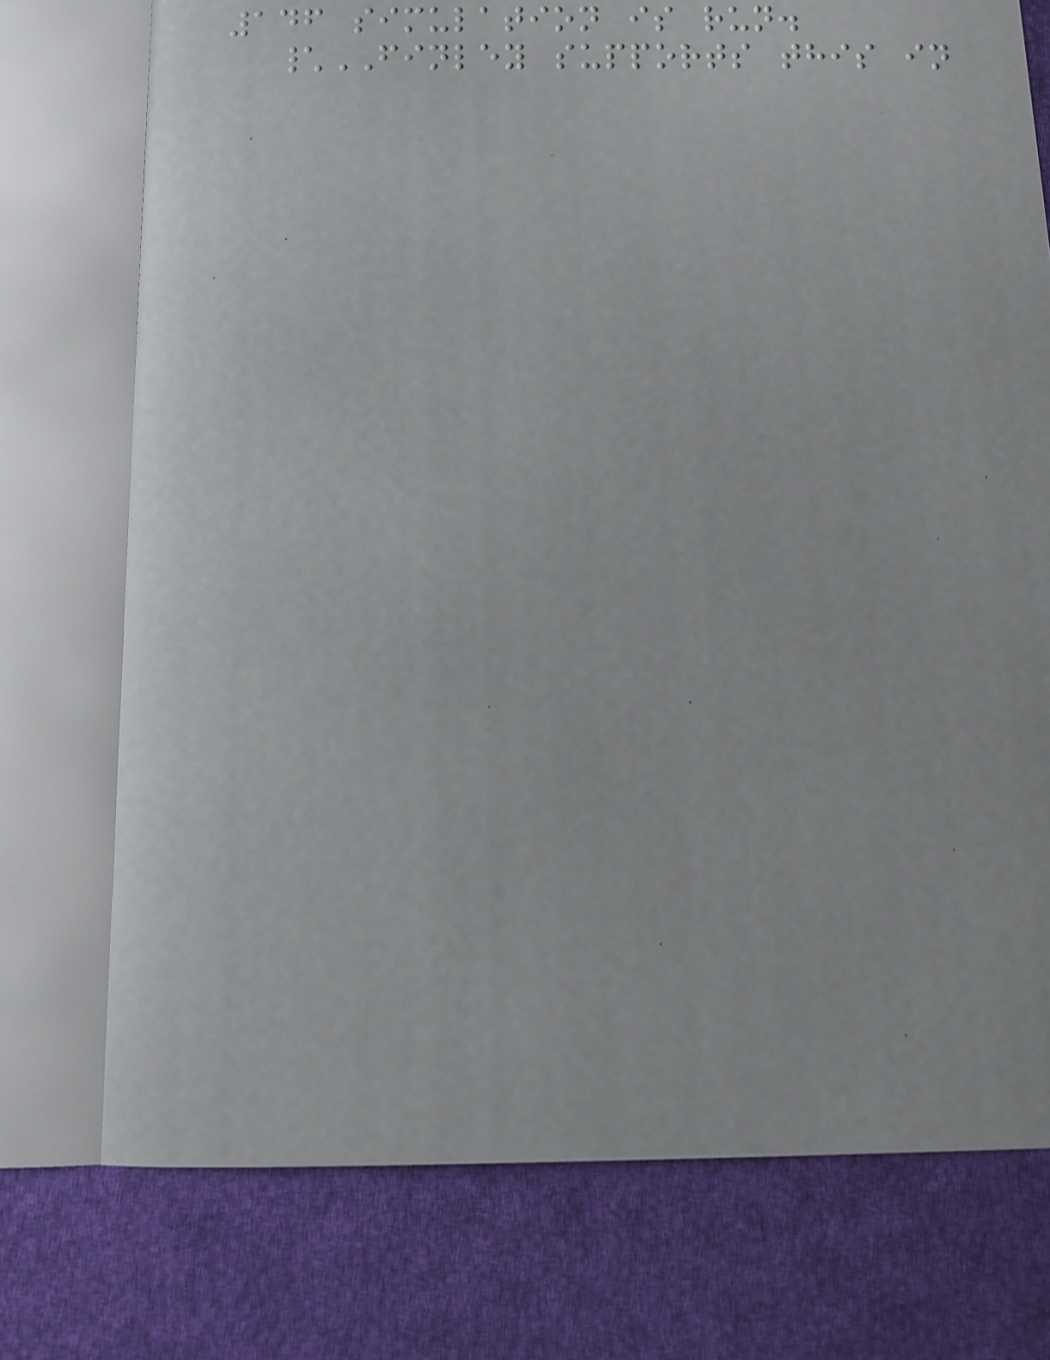146 simulation is run.
\FINLEY supports this in
